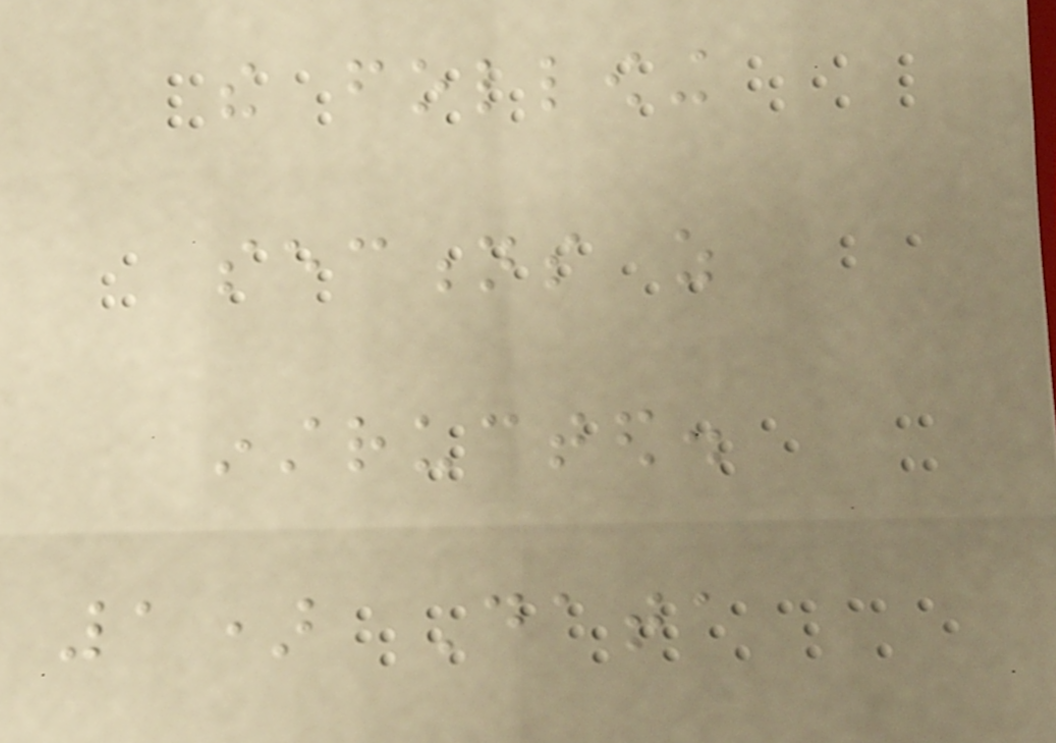the following
sections as
instructed.
1) Data
